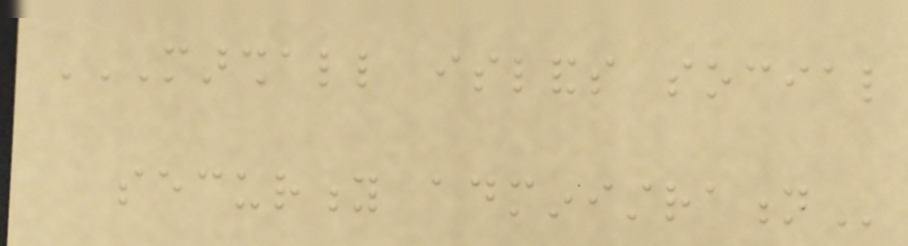MARSHALL ISLANDS SOCIAL
SECURITY ADMINISTRATION
